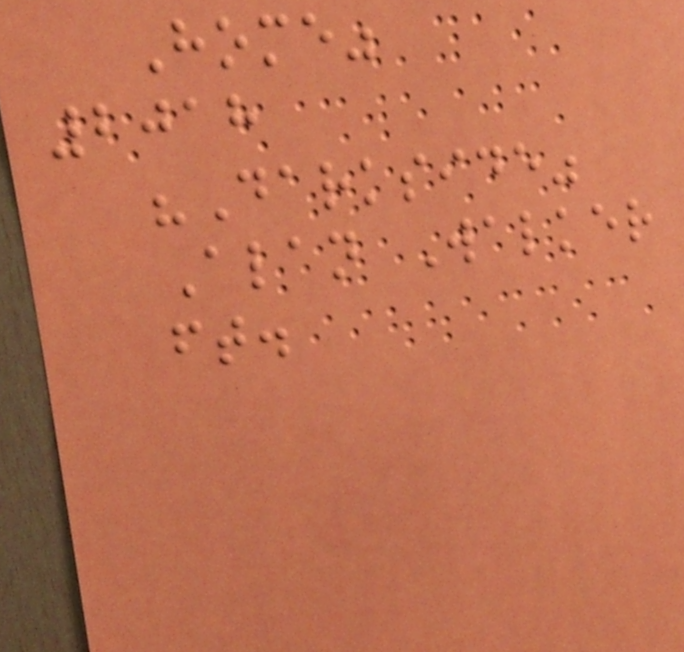Home"
2018
"Darkside"
Alan Walker
ft.
